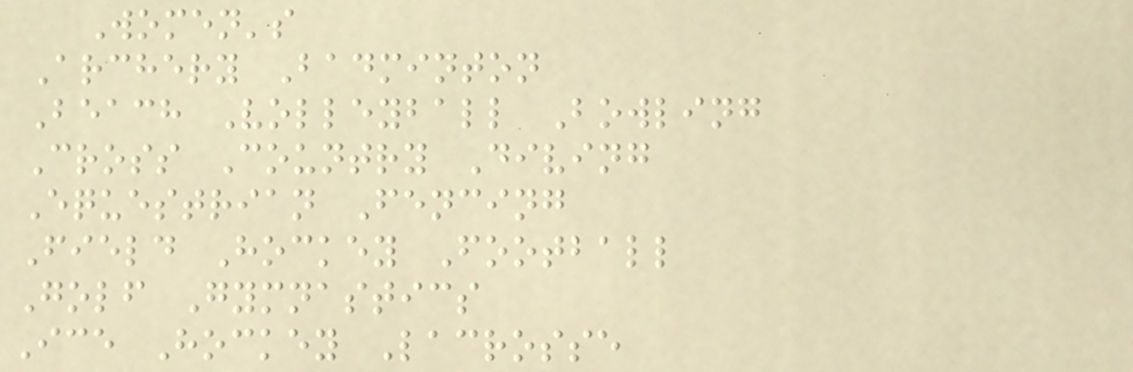Women's
Archery Badminton
Beach Volleyball Bowling
Cross Country Diving
Equestrian Fencing
Field Hockey Football
Golf Gymnastics
Ice Hockey Lacrosse
